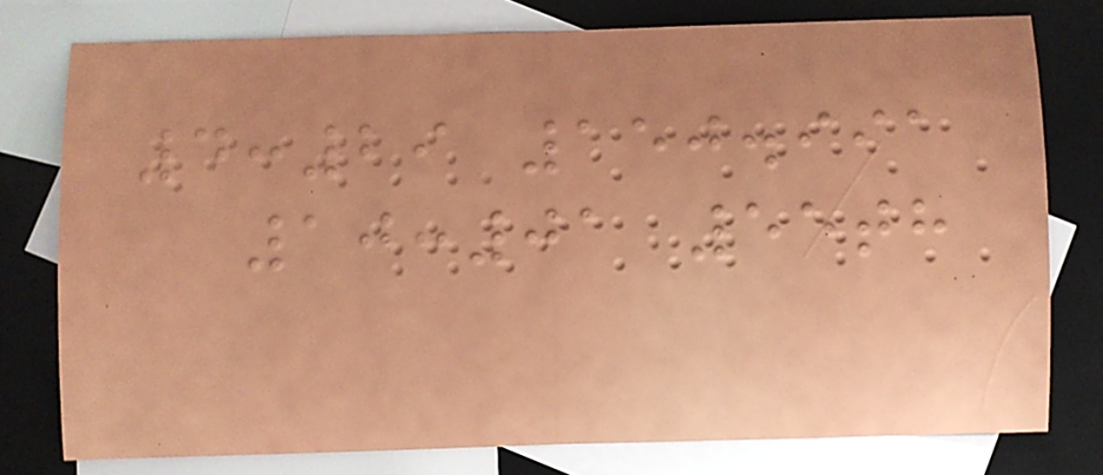4:29 150.991
10:01 55th
